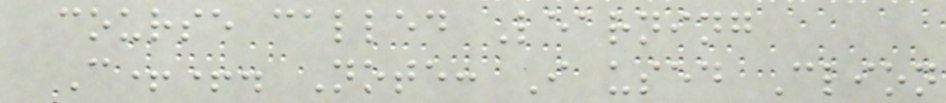course called Learning
C++. Note: I used Clion
